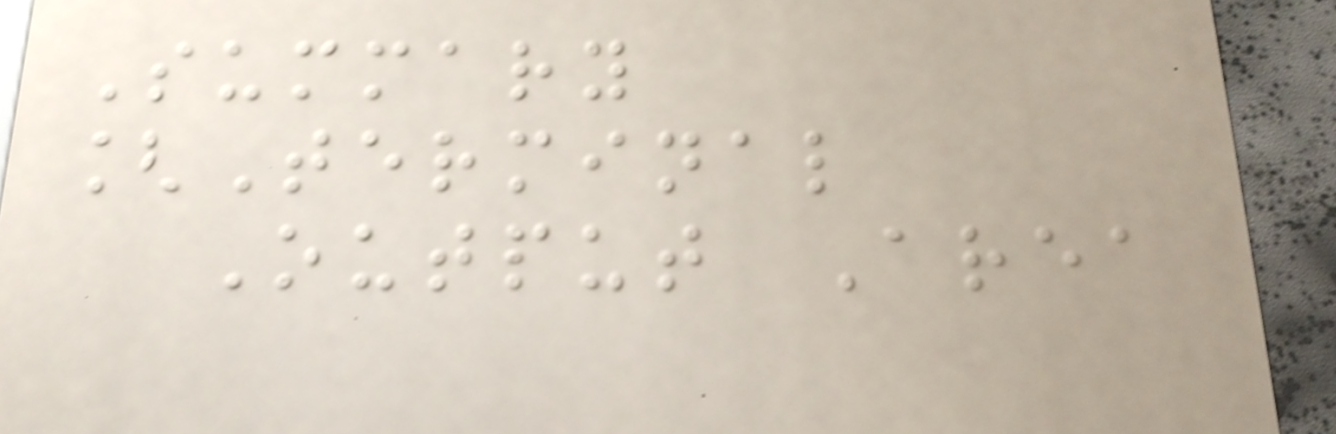Summary
[Terminal
Output Area
